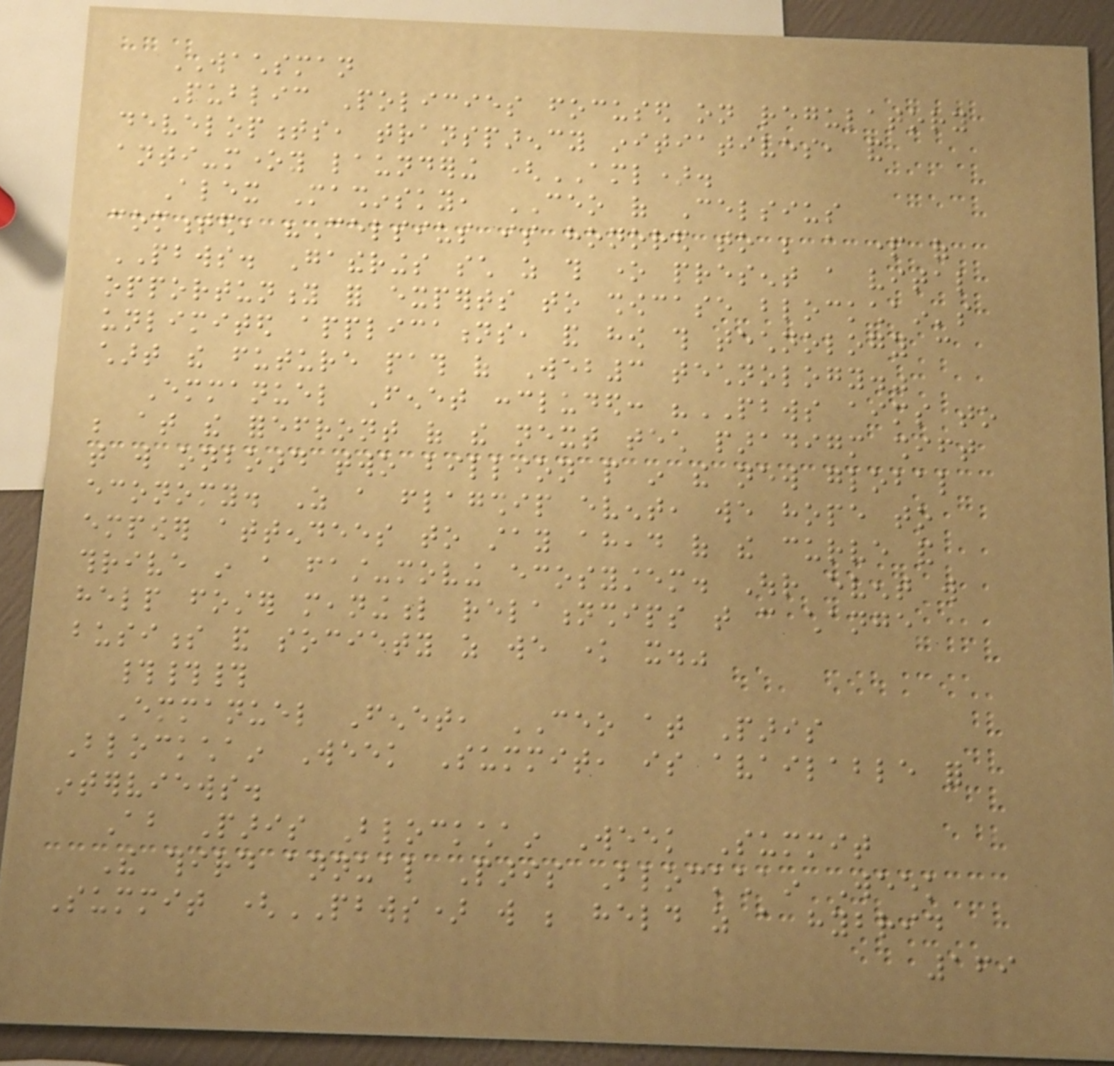WACHSMAN
Public Policies focused on regulatory
developments, transparency initiatives, and
anti-money laundering (AML).
Alex Mashinsky, CEO of Celsius
commented, "Celsius is honored to be a part of
PBWS. Gatherings such as this one present a vital
opportunity for experts to showcase blockchain's
unlimited applications, and how this technology can
chart the future path of Web3 technology."
Emmanuel Fenet concluded: "PBWS aims to
be at the forefront of the next tech paradigm shift
that will onboard two billion people in the new global
economy. As a flagship event, we hope to
empower attendees to stay ahead of the curve and
thrive in a fast-moving ecosystem. Our event will
help foster meaningful relationships that can change
business and society as we know it."
###
Emmanuel Fenet, CEO at Paris
Blockchain Week Summit, is available for
interviews.
About Paris Blockchain Week Summit
The third annual Paris Blockchain Week
Summit (PBWS) will be held as a hybrid
169
